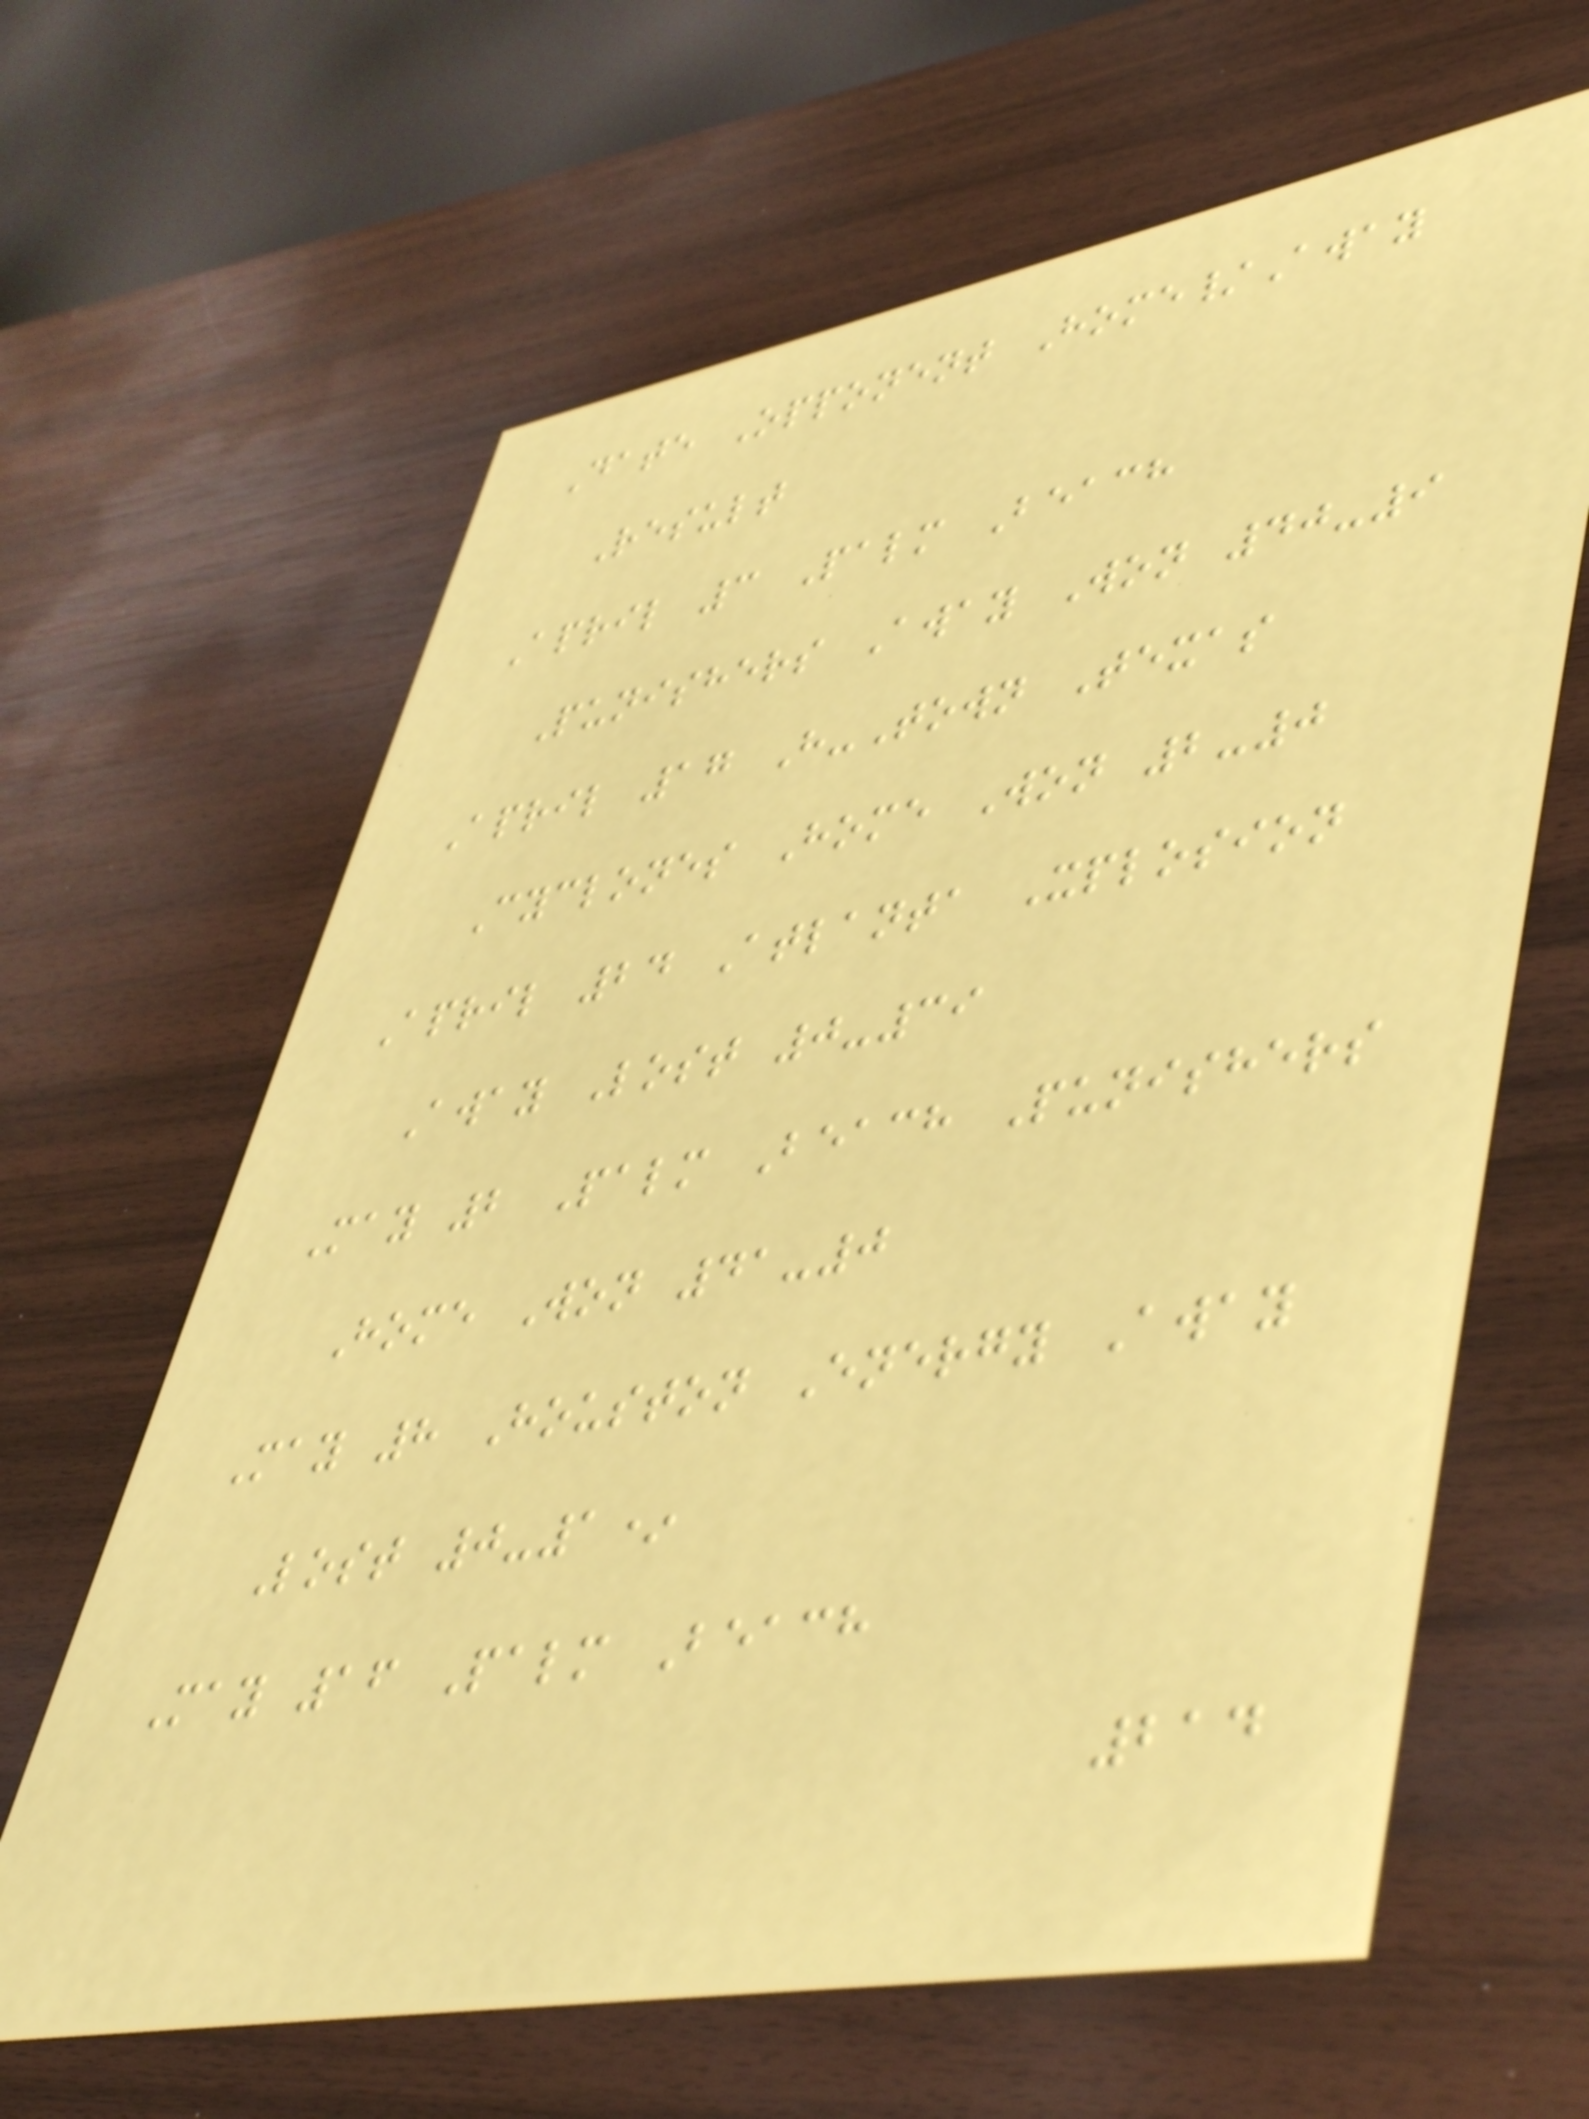Date Opponent Home/Away
Result
April 3 Palm Beach
Punishers Away Won 40-9
April 17 H-Town Texas
Cyclones Home Won 2-0
April 24 Atlanta Xplosion
Away Lost 0-39
May 2 Palm Beach Punishers
Home Won 41-0
May 8 Houston Energy Away
Lost 0-1*
May 16 Palm Beach
214
